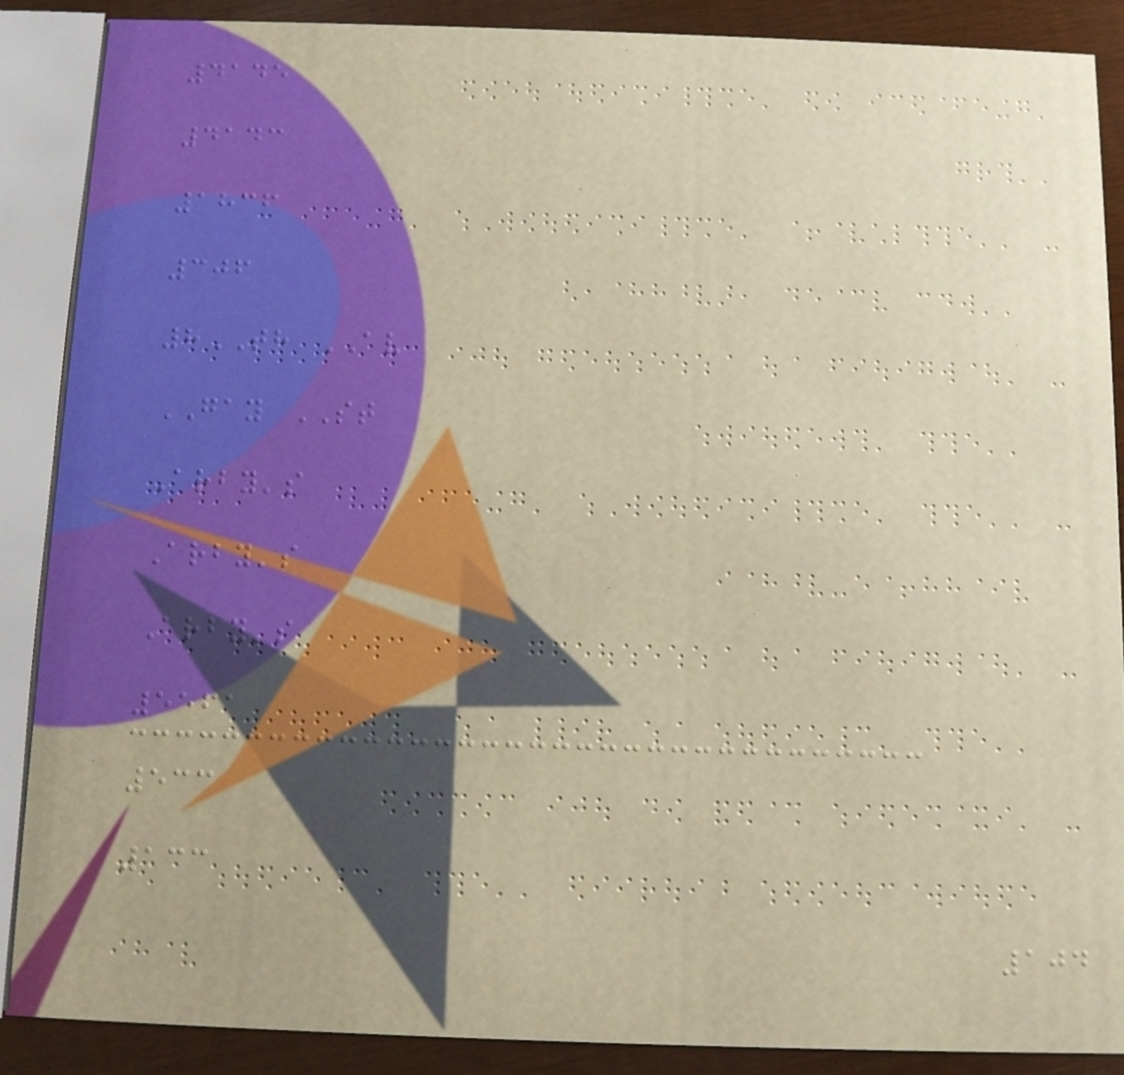4145
4143
1836
306
8TH AV
GAY ST
Arby's
Arby's
Arby's
5561
533
133
104
